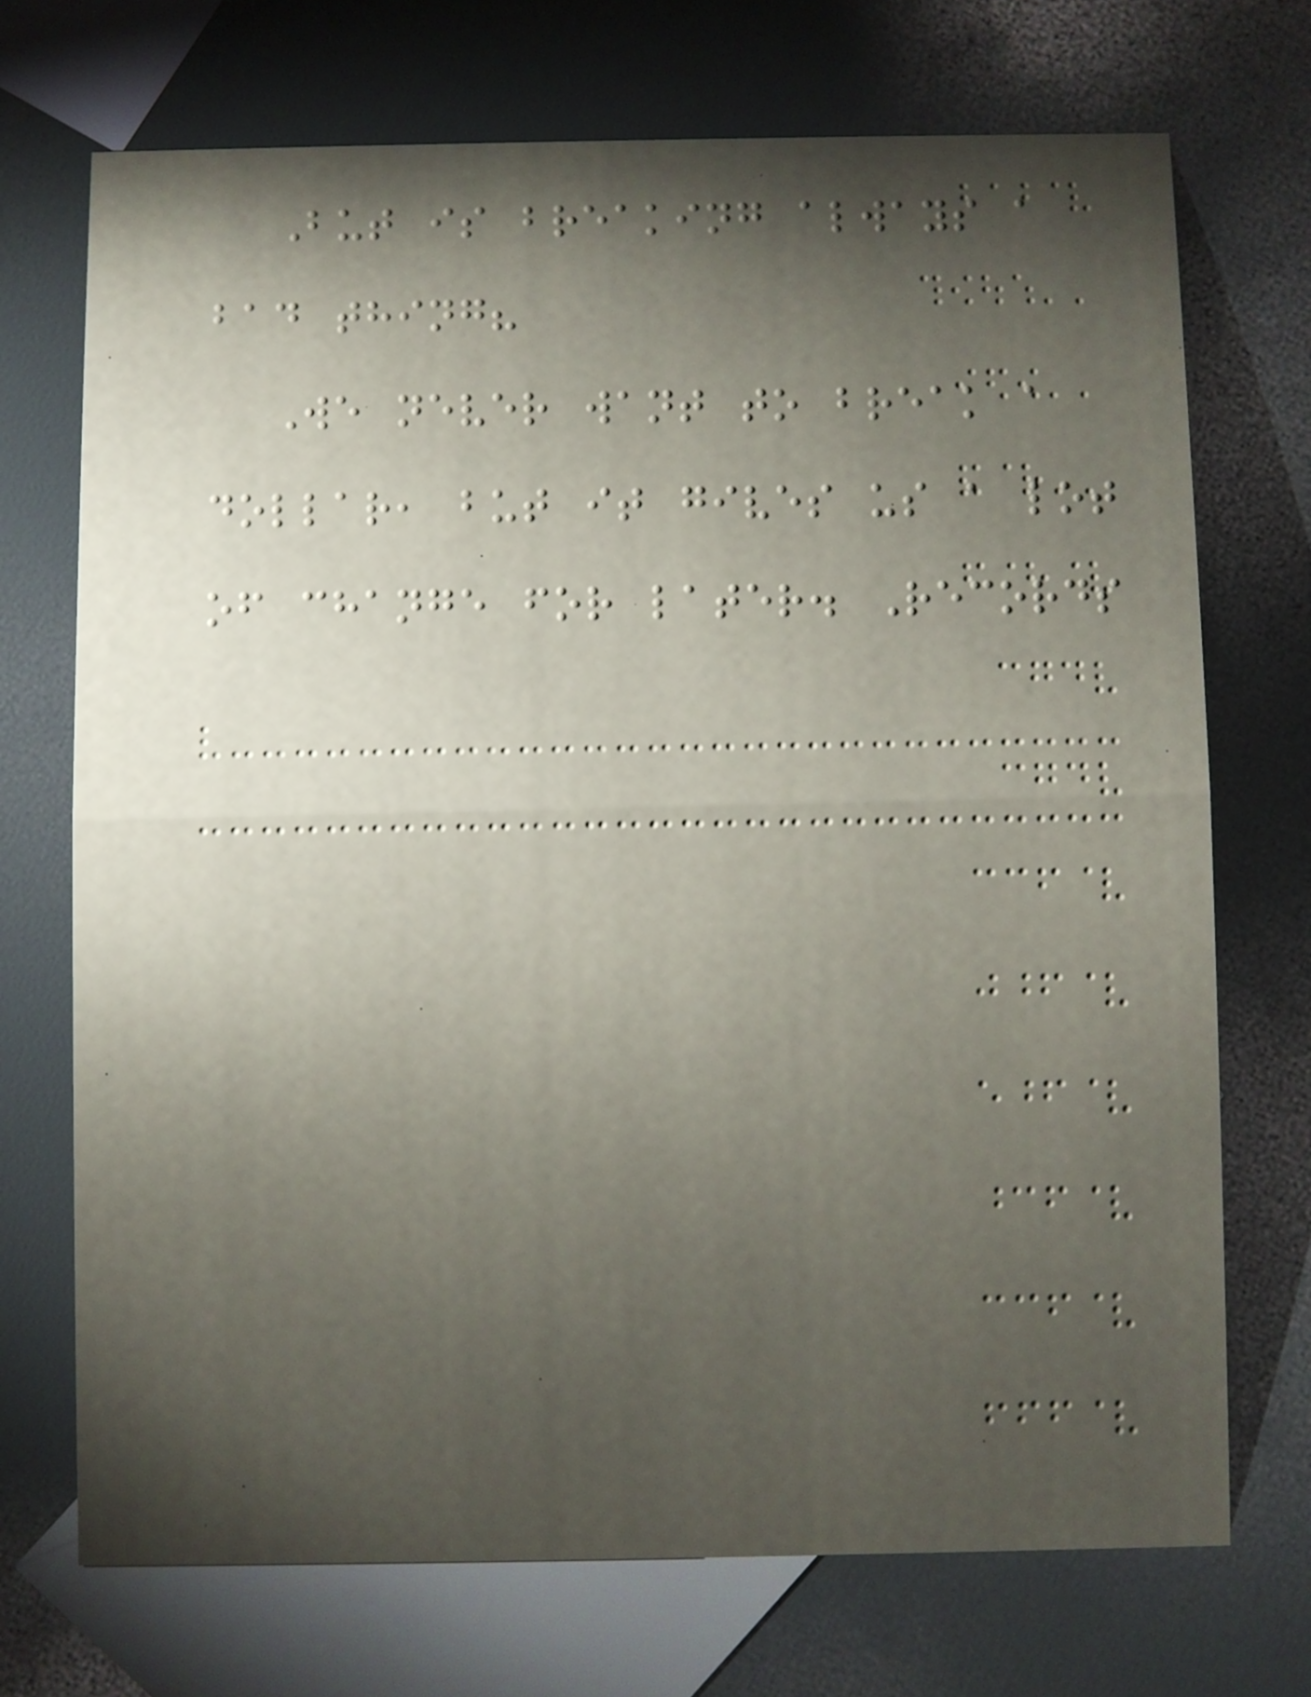But is breaking always a
bad thing?
We never want to break a
dollar, but it gives us a lot
of change for later. Records
